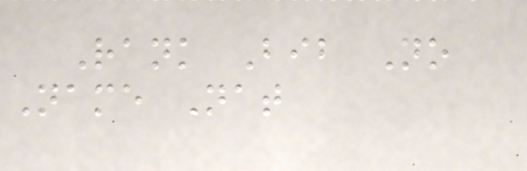Rank Bib No
Name Nat
